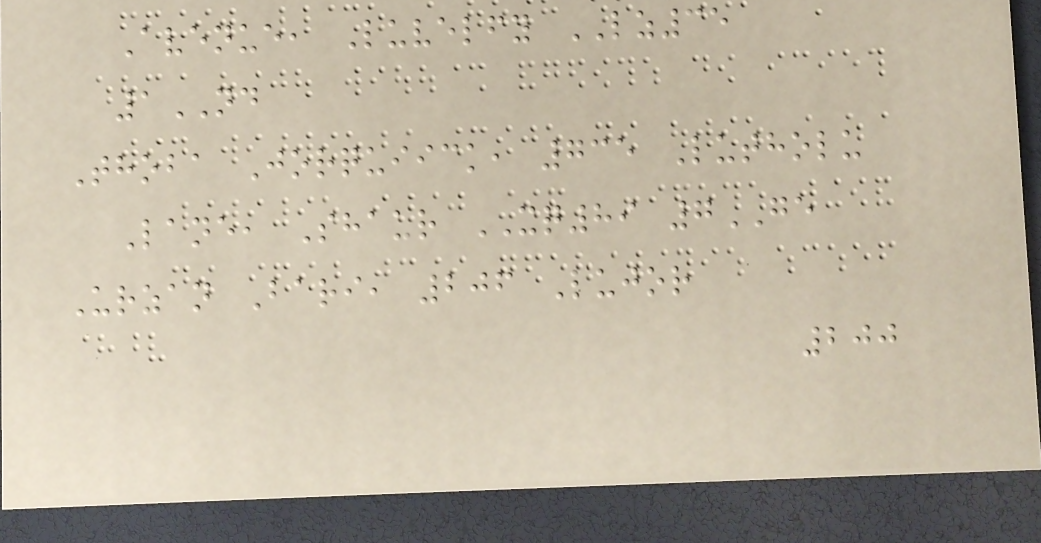Avenue, Luvelfy LZ35
1ND
Thoba Jorquiick, 735 Lutholu
Lane, Shaur XQ89 7GE
Urzan Bari, 206 Lujor
200
